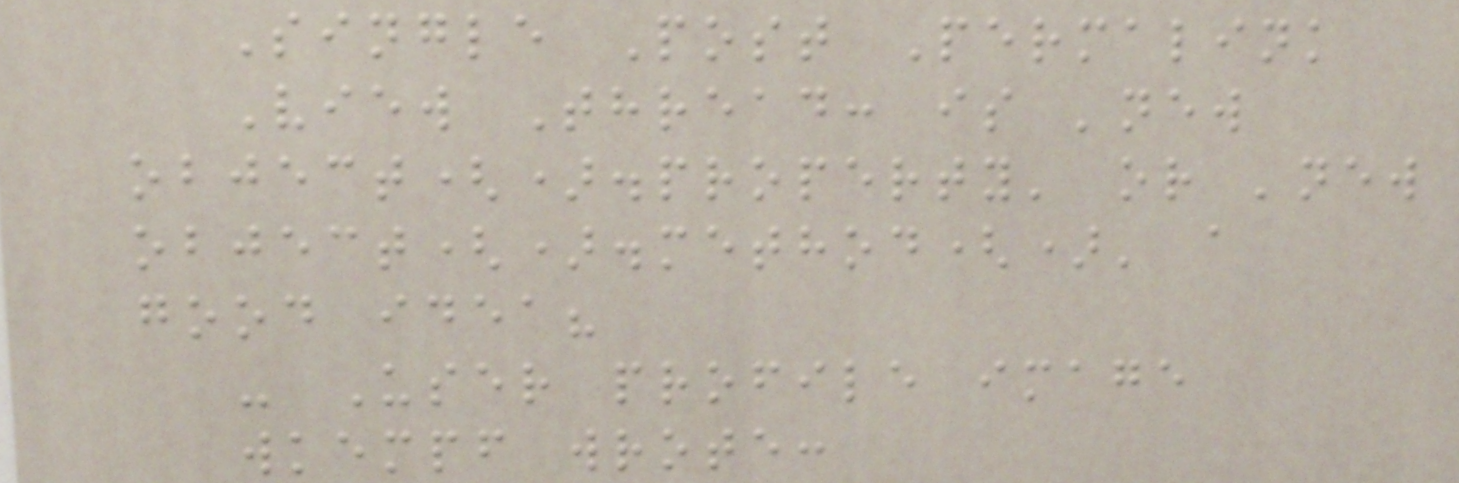Single Post Permalink
View Thread: is 'new
object().property' or 'new
object().method()' a
good idea?
- User profile image
wkempf wrote:
